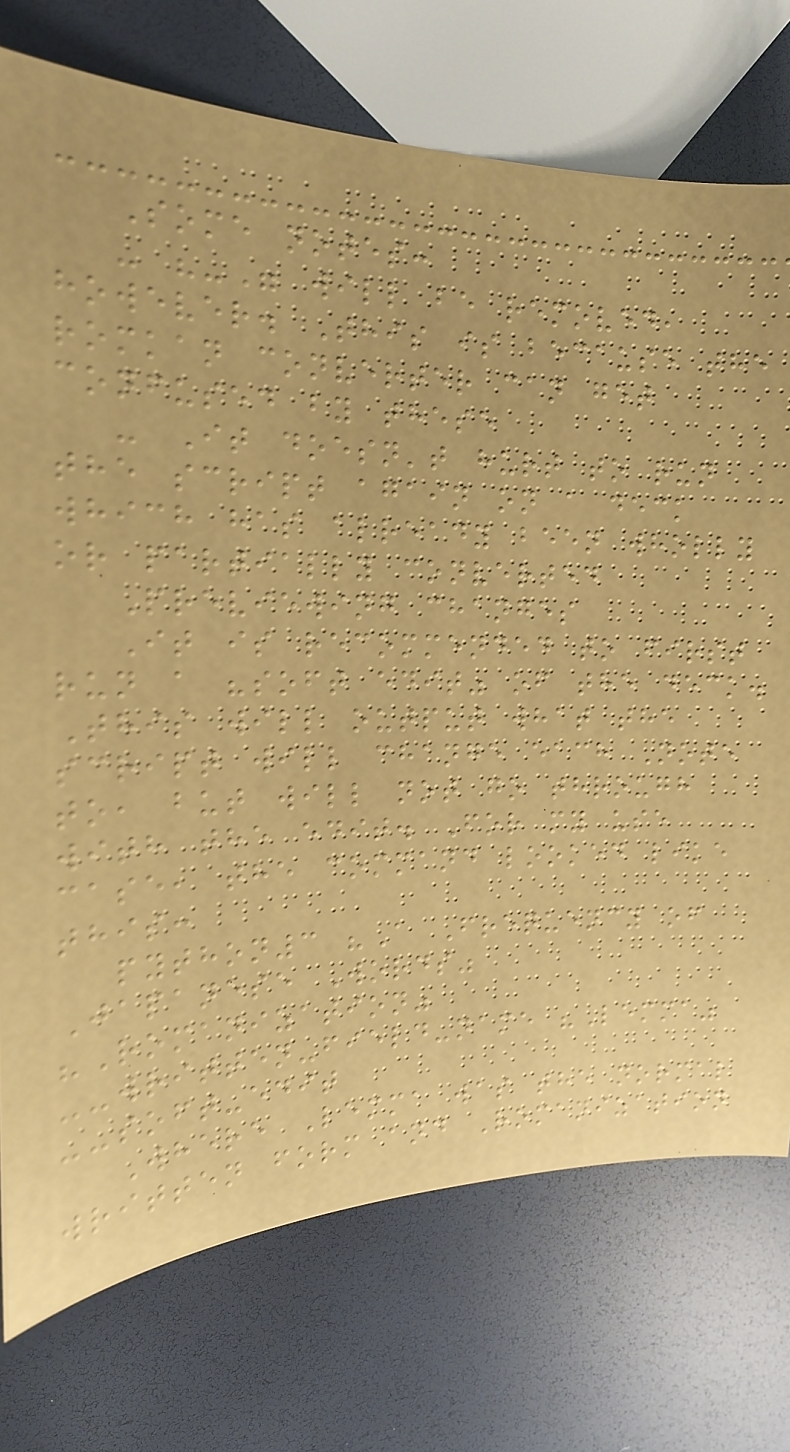Some notes:
- "-" will be removed,
however. This is because the
romkan converter can get
confused by these
- It doesn't hurt to run
the script again on a deck
which has already been wholly
or partially converted
Previewing changes
It is recommended to first
run a "soft edit" of the deck.
This will output what the
script will change each Note
to, but will not go through
with the edit. For my use
case, the command looked like
this:
python3 "A Frequency of
Japanese Words"
"Romanization"
--written-field-name "Lemma"
--soft-edit
Where Lemma was the normal
written form and Romanization
